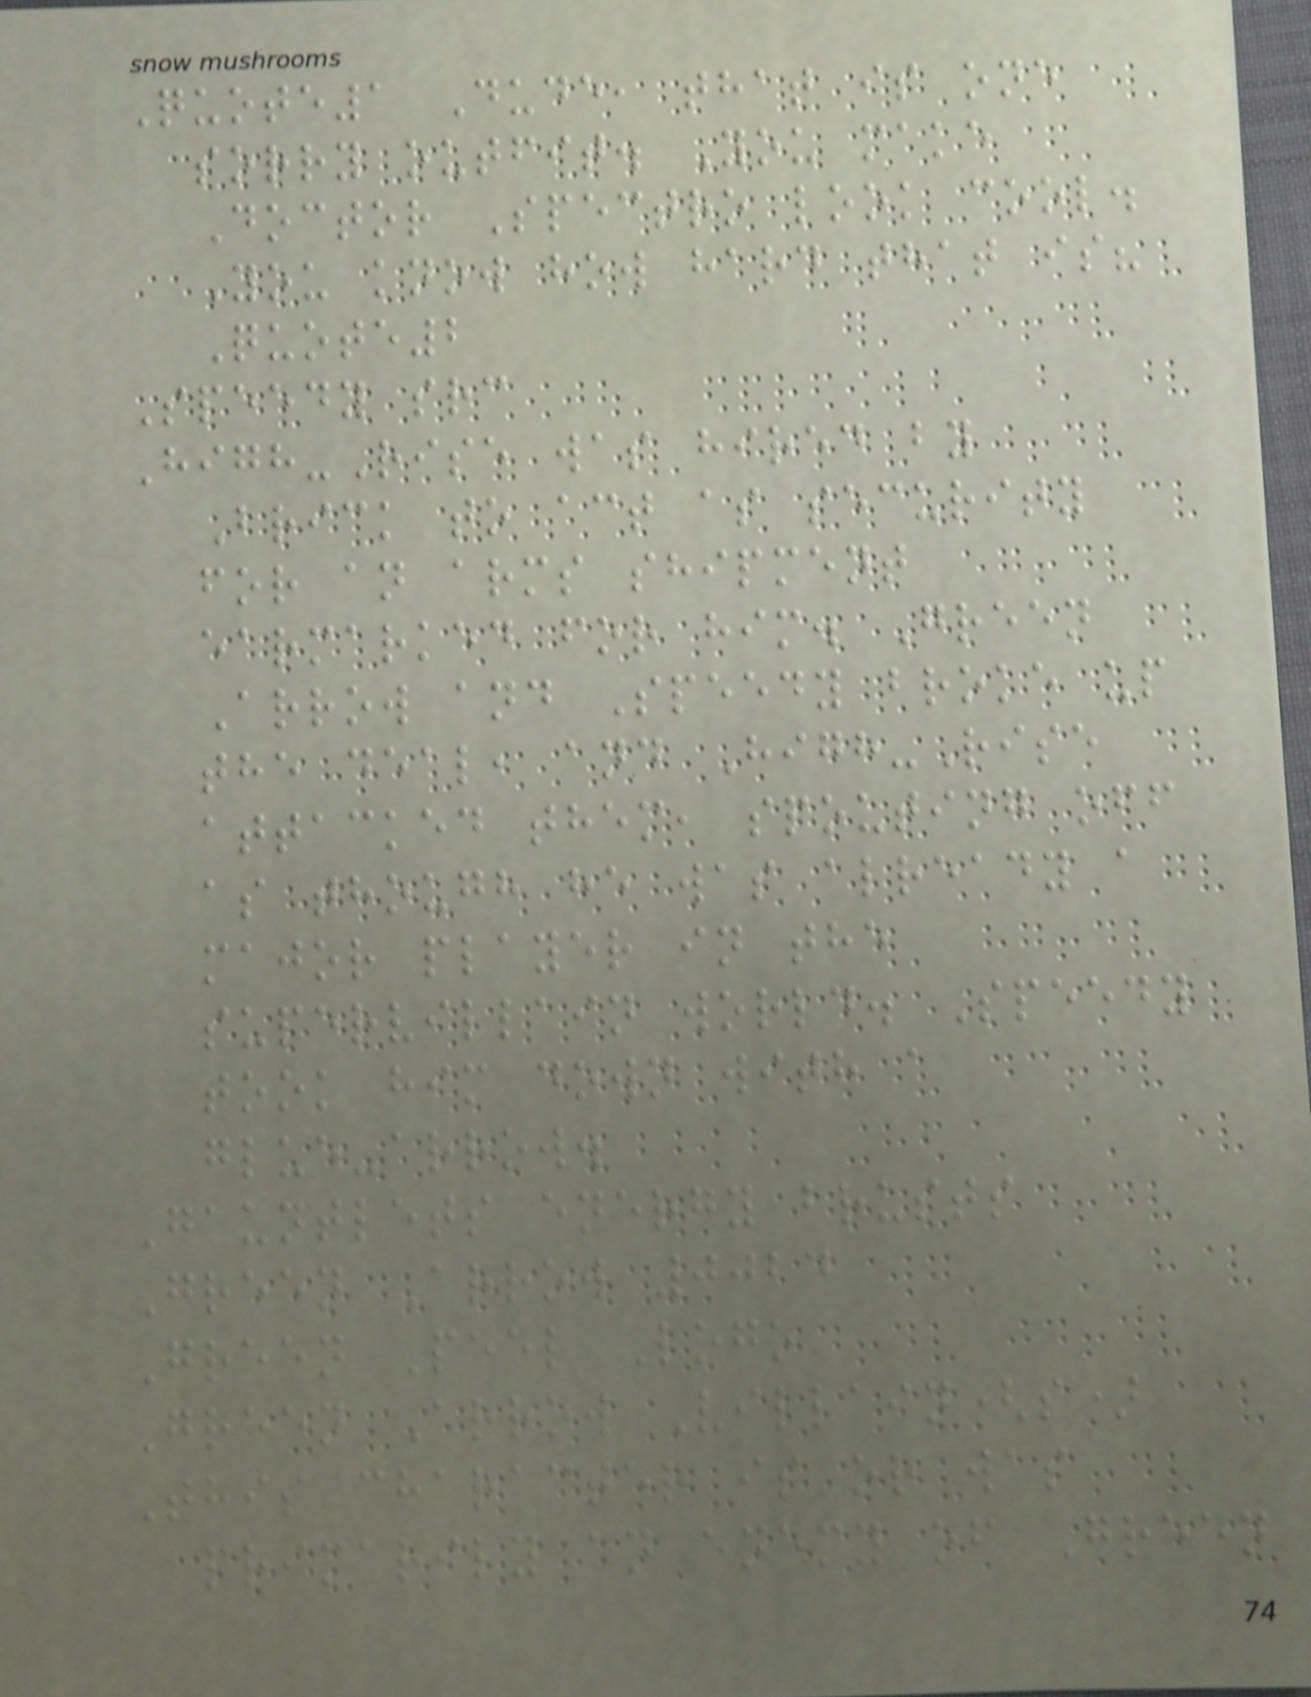Quote1 Dude, that is one
sorry outfit. You make
Doctor Spectro look cool.
You know how hard that is?
Quote2
Speedy src
High-Rise was hired by
Brick to act as security
for an arms shipment
earmarked for him. Green
Arrow and Speedy broke up
the deal, and High-Rise
attacked them, spouting off
as though he was already a
major player in the
supervillain world. Speedy
took him down with a
glue-arrow.
Gauntlets energy brusts
Green Arrow 0024
Green Peel Logo
Green Arrow Villain(s)
This character is or was
primarily an enemy of Green
